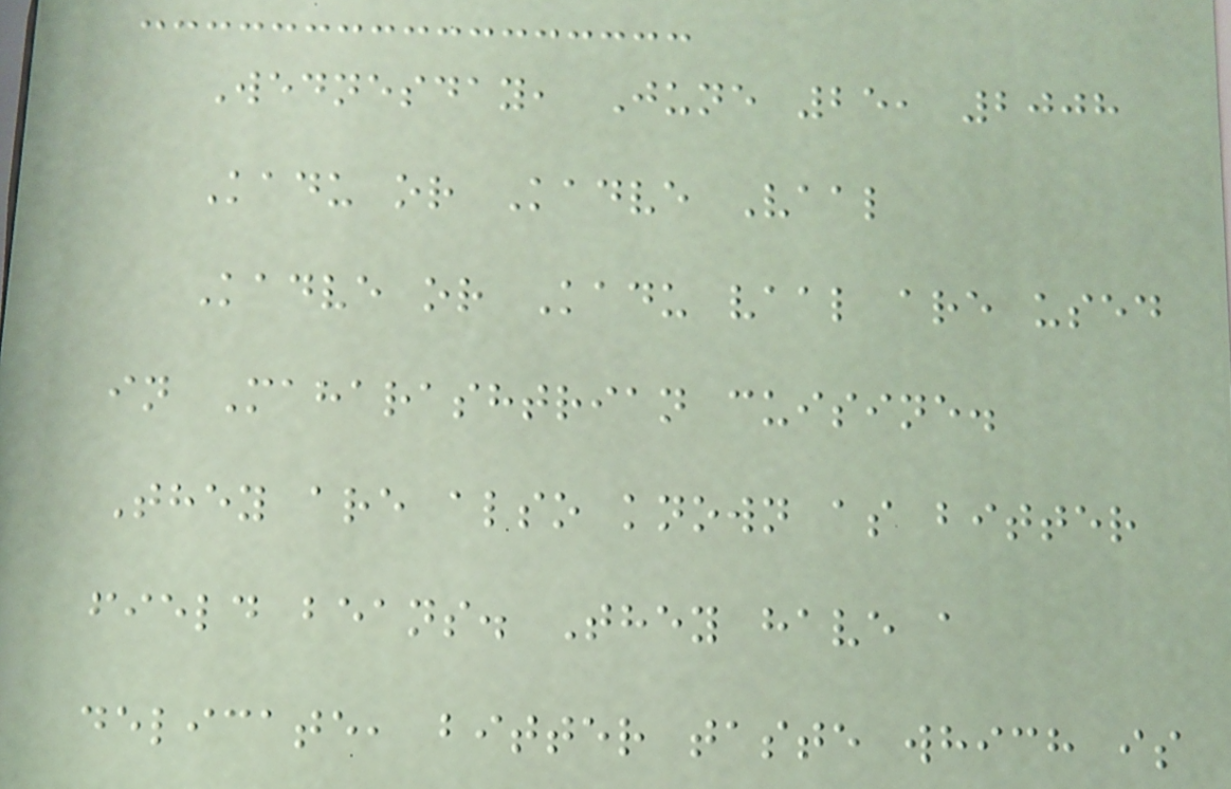Wednesday, June 25, 2008
Kadu or Kadve Vaal
Kadve or Kadu vaal are used
in Maharashtrian cuisine.
They are also known as bitter
field beans. They have a
delicate, bitter taste which is
